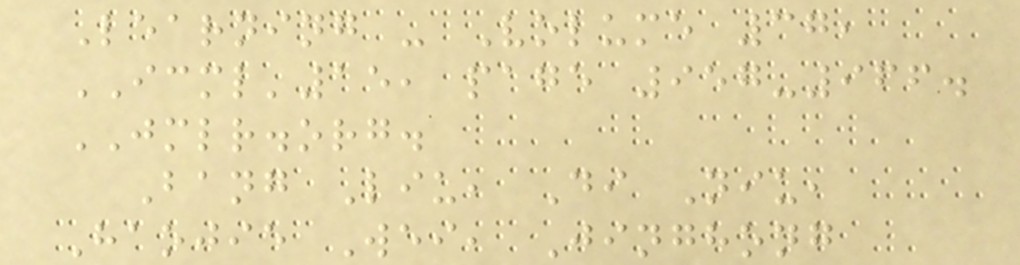Learning - Volume 37,
ICML'15, page 957-966.
JMLR.org.
Bang Liu, Di Niu,
Haojie Wei, Jinghong
